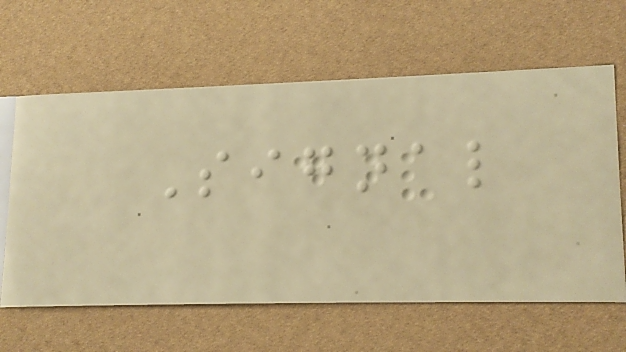Signal
